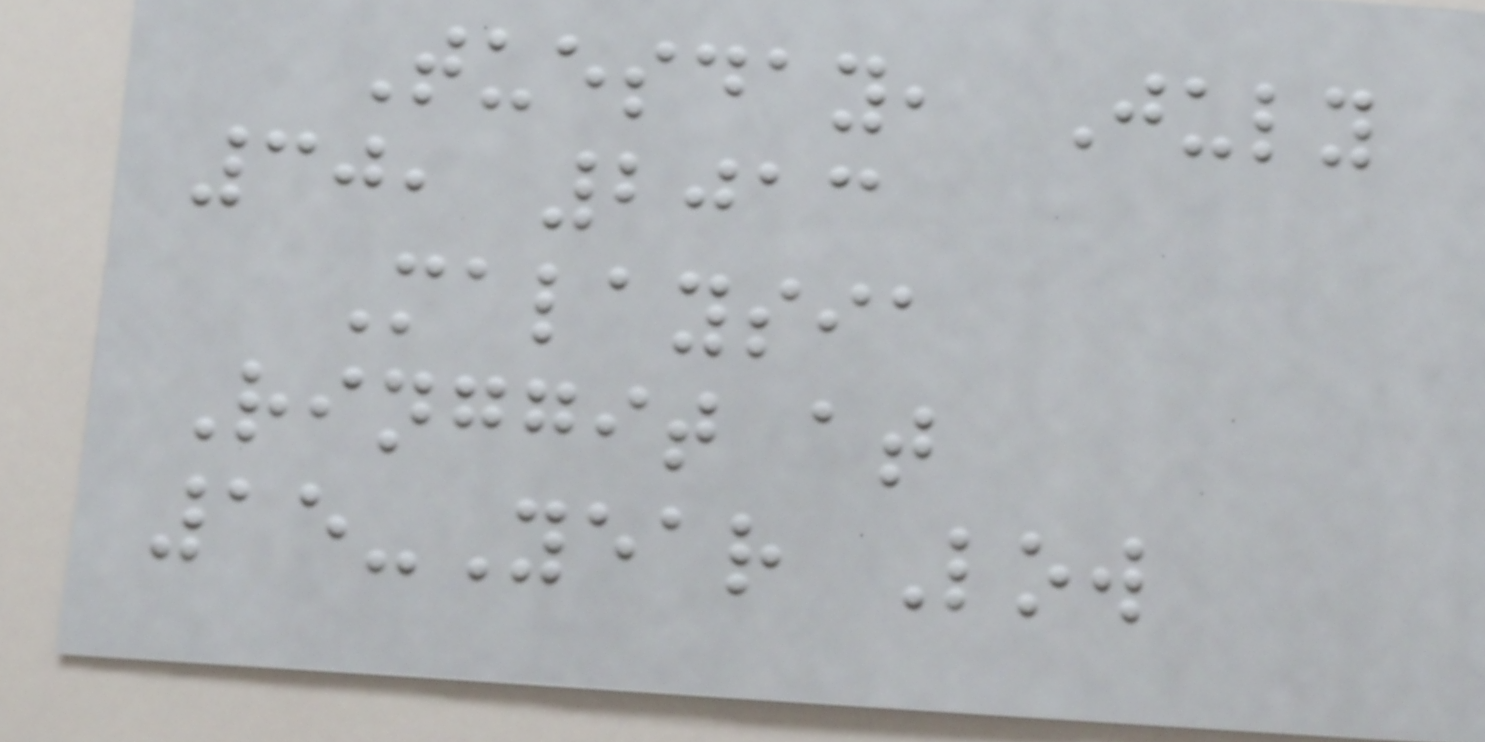Tuesday, July
30, 2013
Malaysia
Ringgit at
15-Year Low
